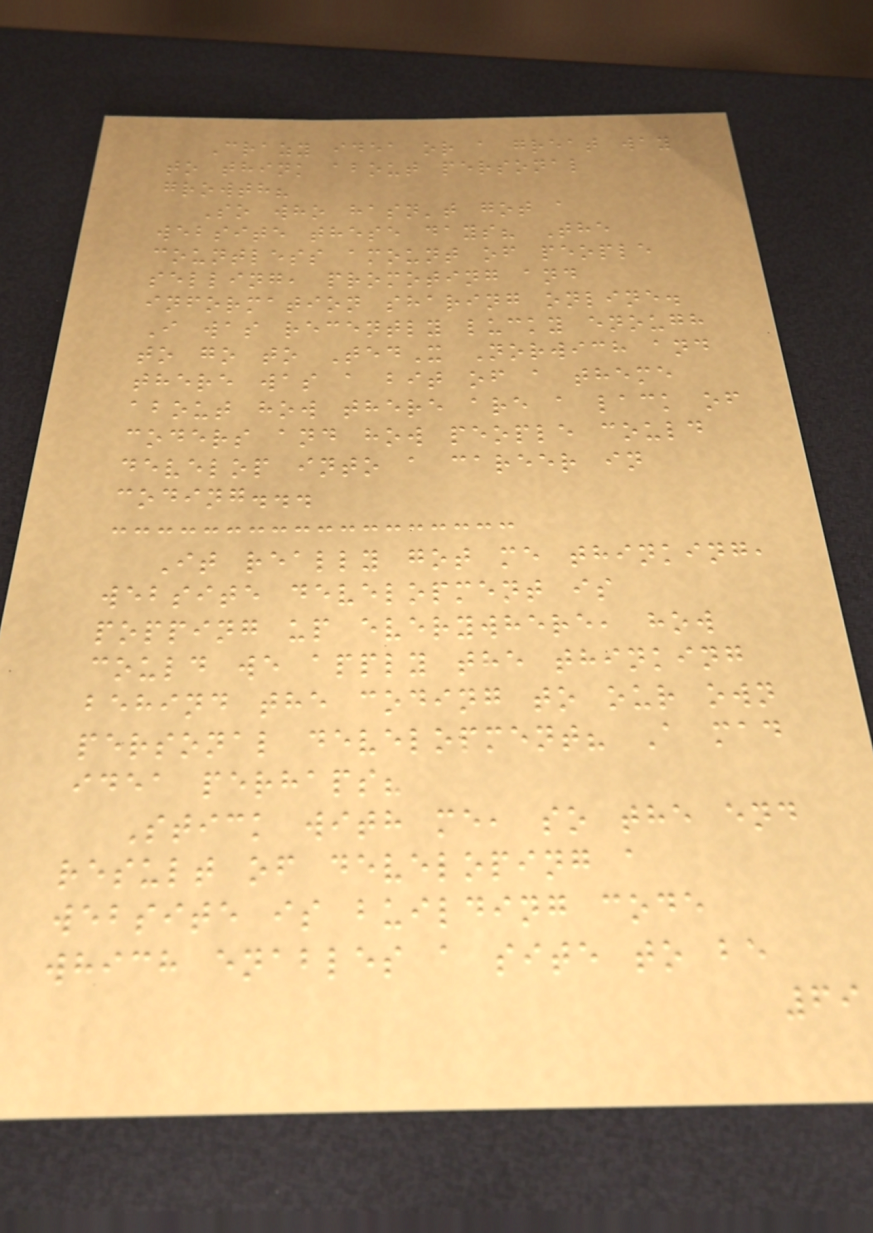Crazy idea or a great way
to think about personal
growth?
So who hasn't got a
website these days? The
countless amount of people
selling, promoting and
information sharing online.
I was recently lucky enough
to go to TedX Norwich and
there was a bit of a theme
about how there are a lack of
coders and how people could
develop into a career in
coding...
It really got me thinking,
website development is
popping up everywhere, how
could we apply the thinking
behind the coding to our own
personal development? A mad
idea perhaps?
Stick with me, so the end
result of developing a
website is building code
which enables a site to be
69
